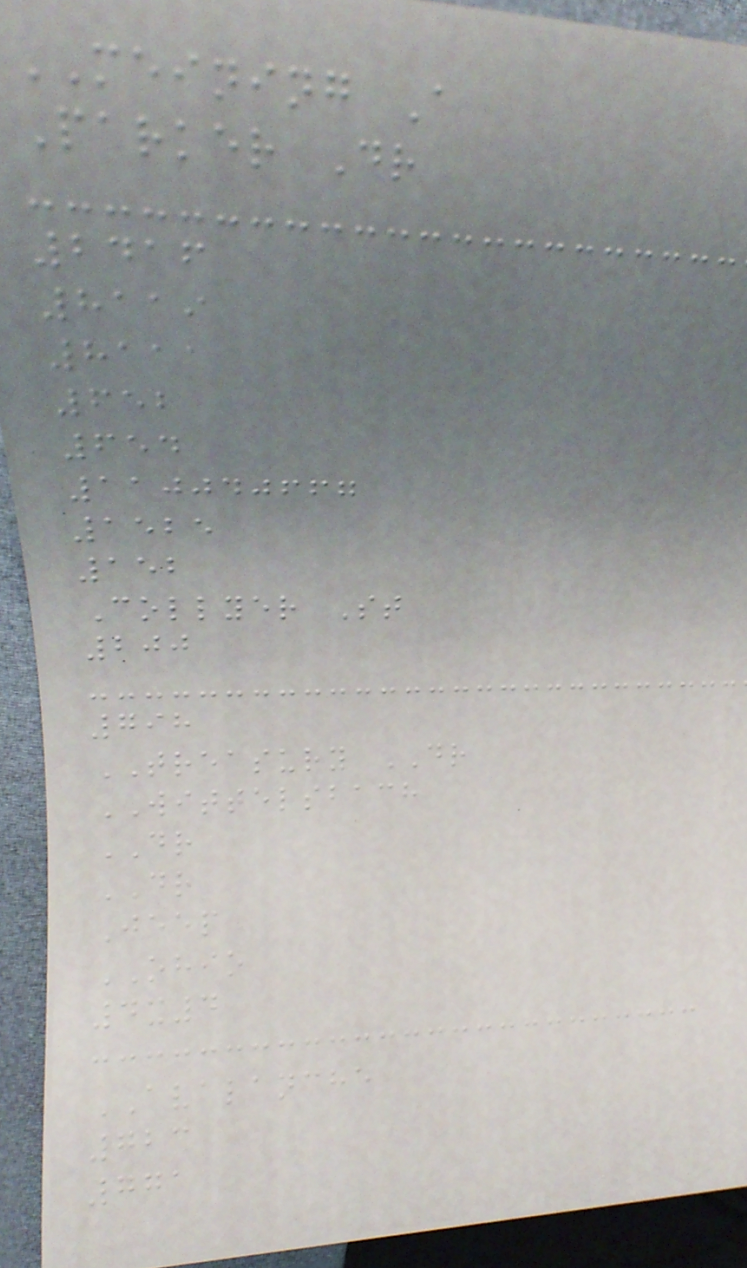MEINING A
Parker Dr
2416
8119
8111
652
654
110040667
1525
152
Collyer St
200
798
TREASURY DR
WITTELSBACH
DR
DR
Jeep
OHIO
4x4
AVALANCHE
723
771
